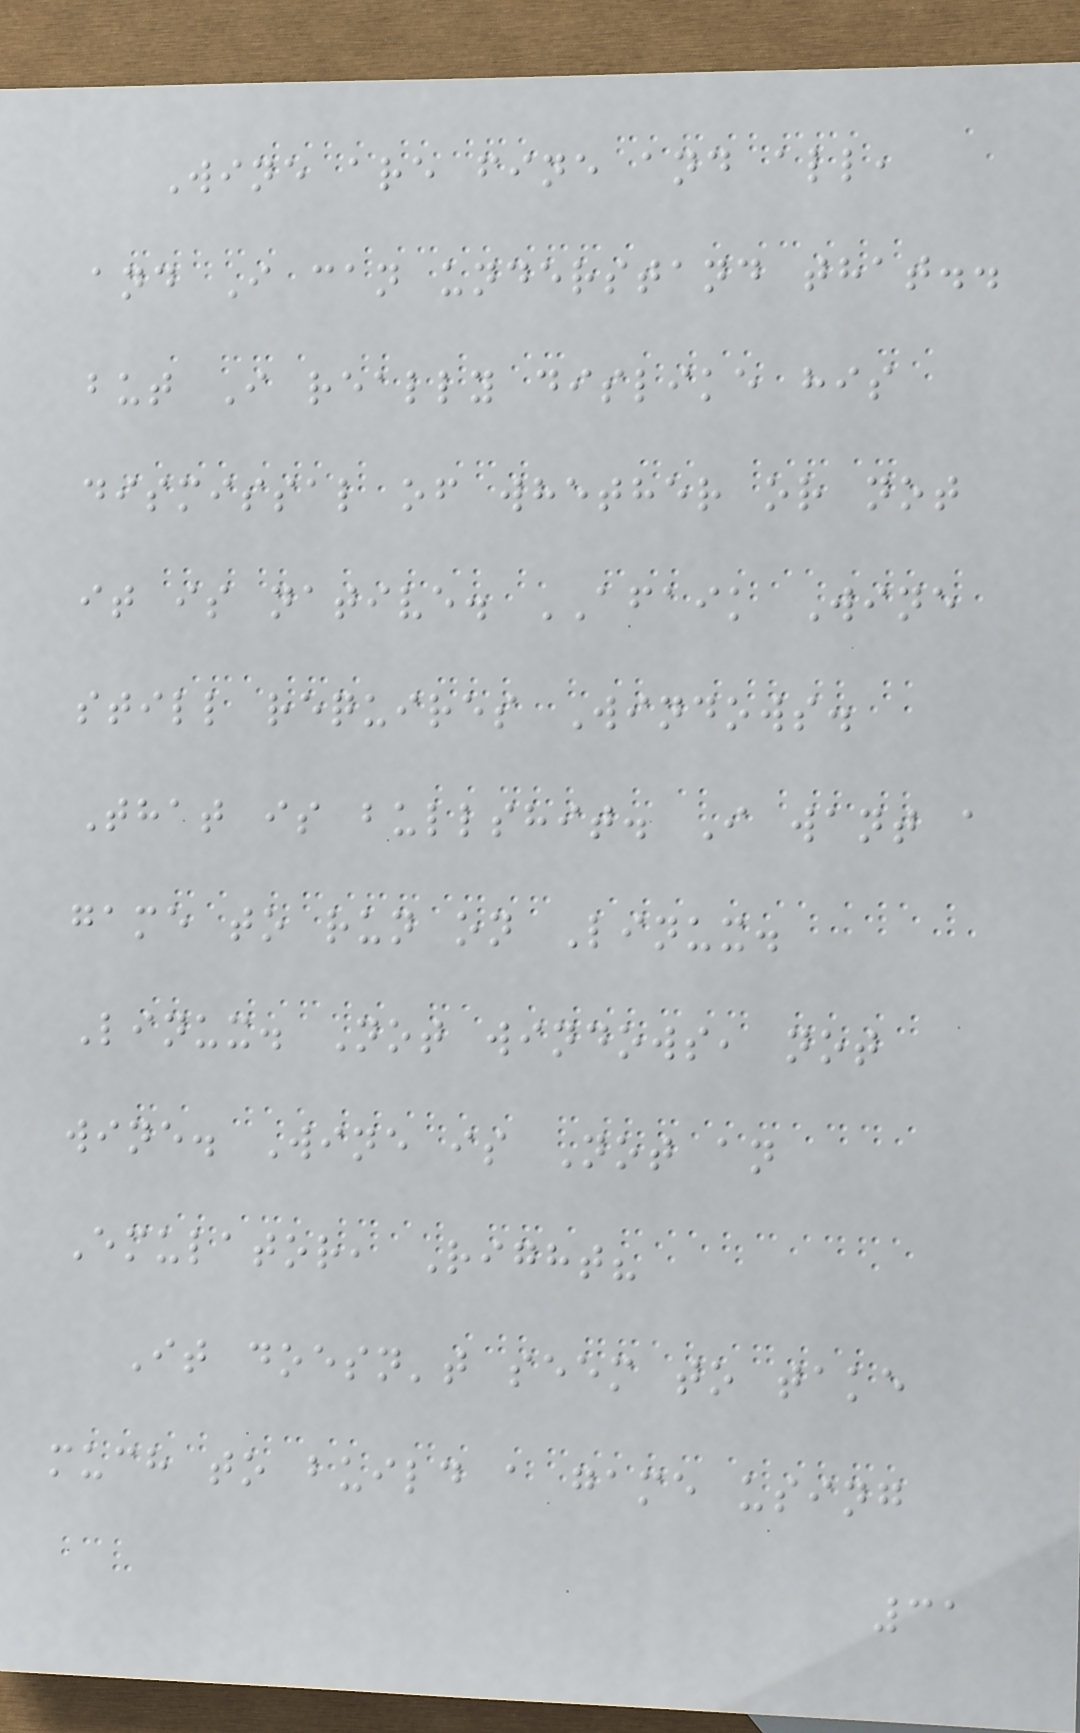Wine are fine and all,
and I can understand that..
but I really dislike his
dismissal of whether or not
it is native. AFAIK Wine
still requires Windows.
That is bullshit. I want a
game to run on Linux.
Linux. Not windows, not
wine. Wine is Not an
Emulator, Right?
It doesn't seem to take
much to build a game using
31
